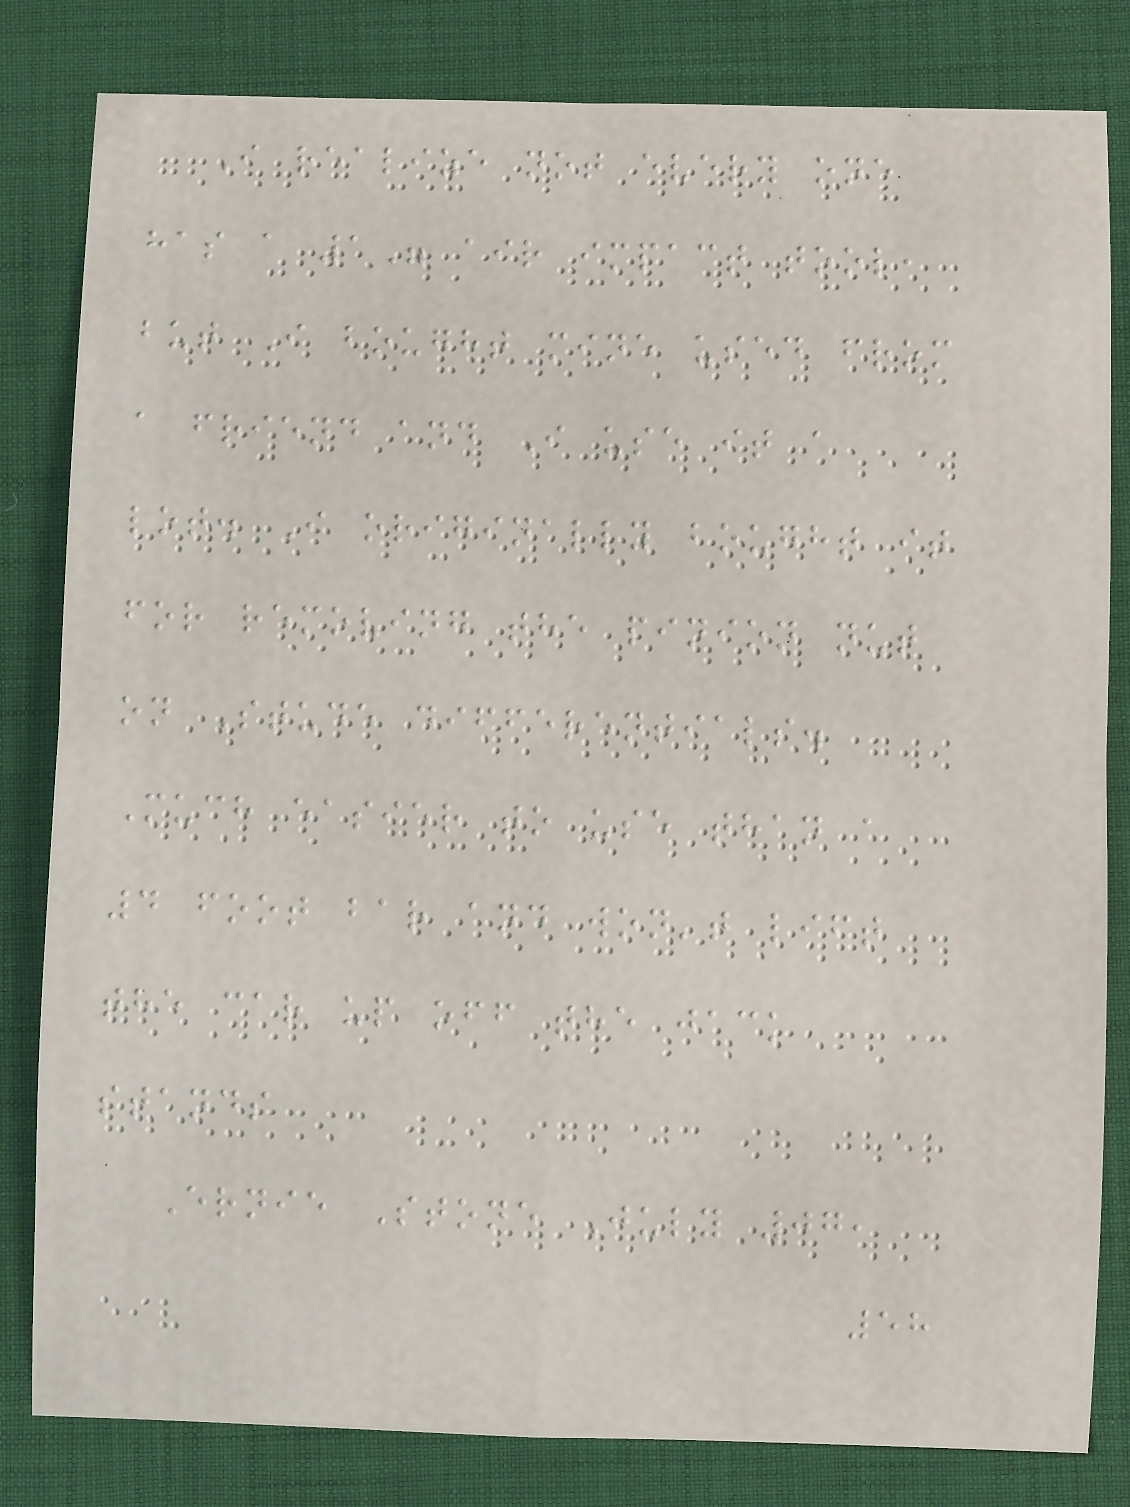I realize not every one
has a 1" air impact tool,
but I bought mine used from
a friend and I use it a
lot. I originally bought it
for removing the pinion nut
on Stude differentials.
Much easier to use than a
4 foot bar and won't lift
the car up off the jack
stands
Ernie Stone July 07,
58
